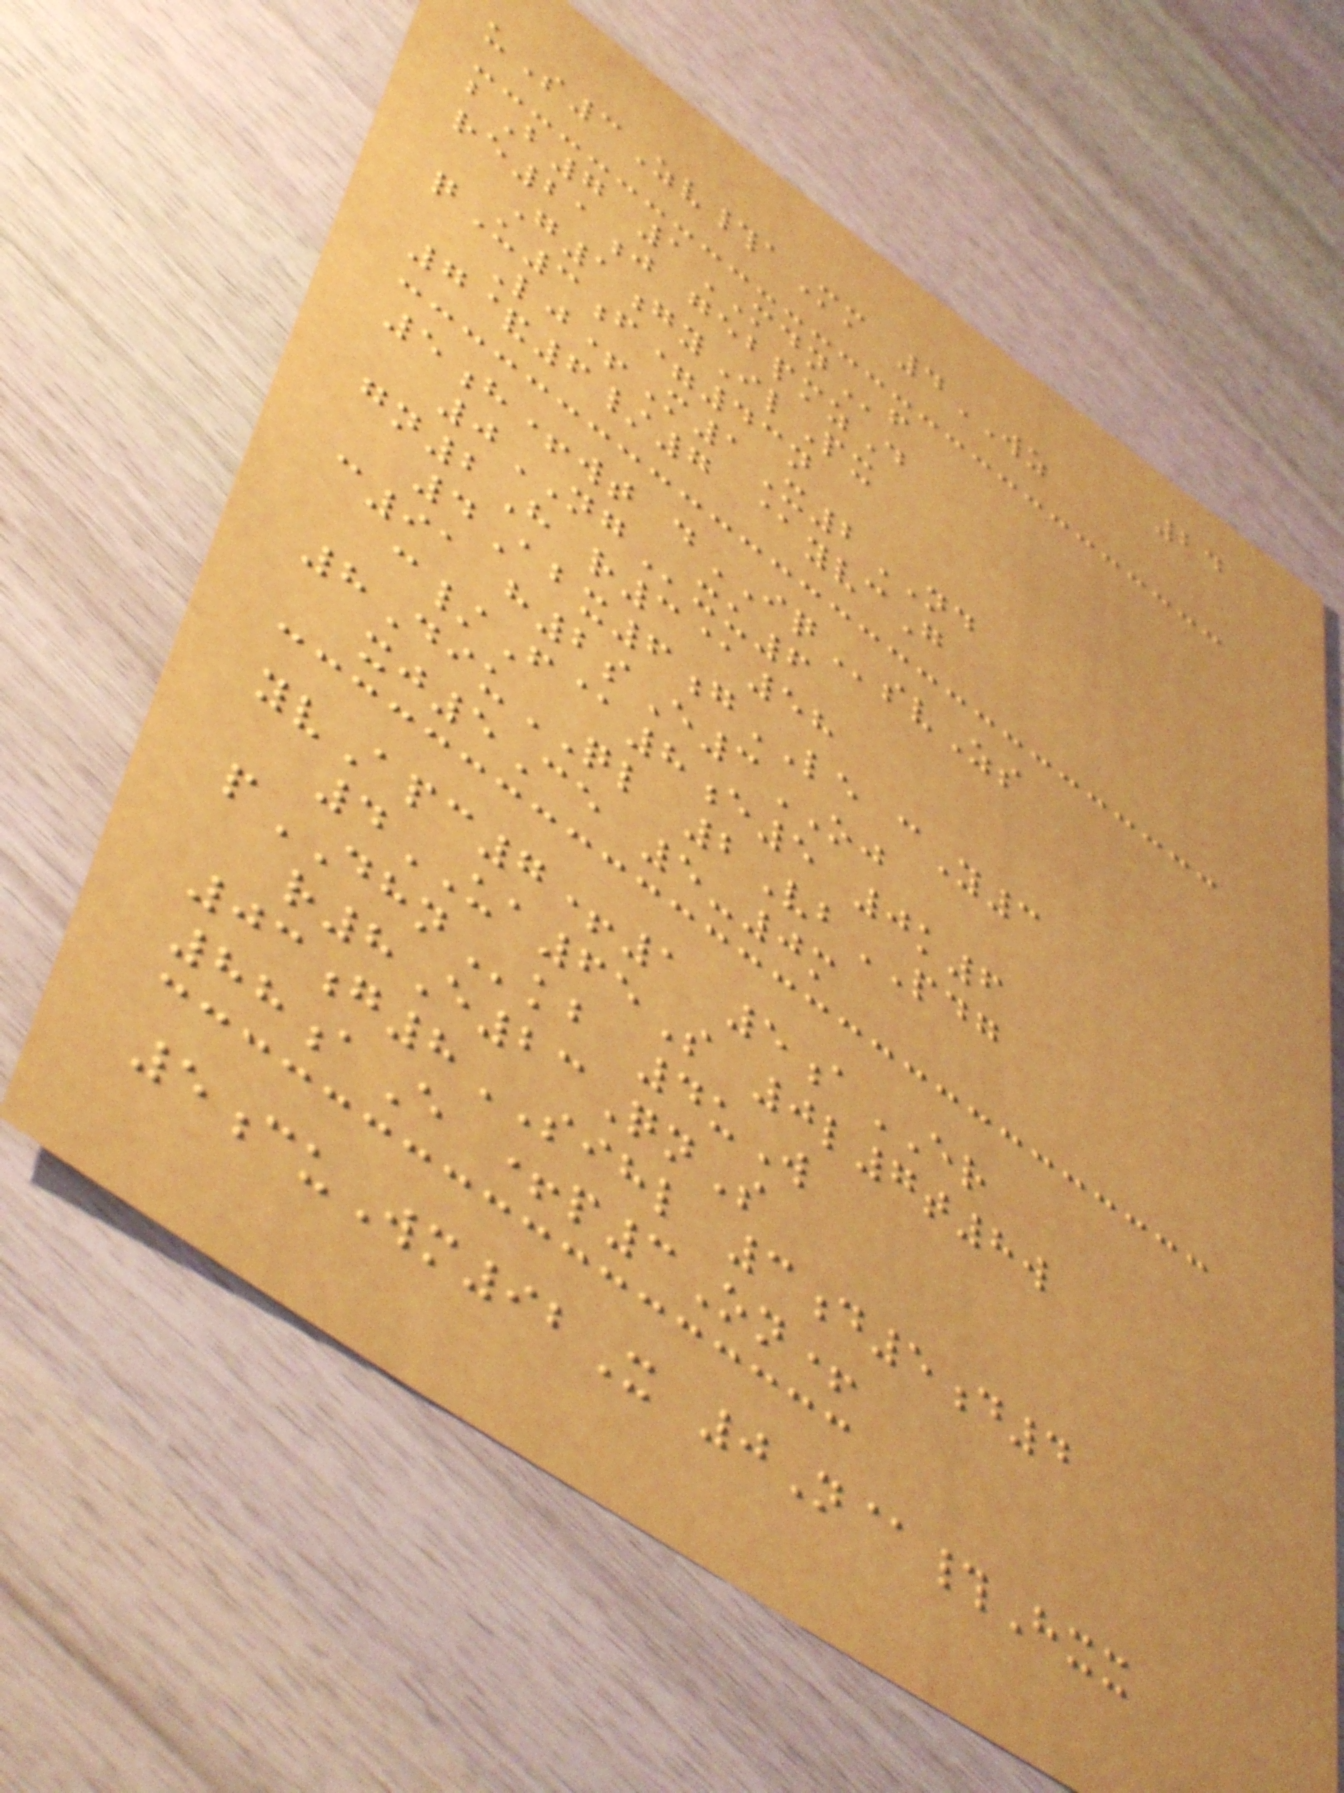24
uS3Zv#aMm 4WZ
bB7 1MDNf
re21j gebpmzD
G1gyIlPx
qU3f=43n
Lj+M1X2ND
7&6/7 @yvcG
5h+wt dIQsvZs
0NGxu6
gn2H r3@58
4Abx6gLE cY3
c91 h2sE3OJ
c/F@8e5 0k6
8DiuQL 2VbPDG
xj5Ce 5-0m
yvApc7+1 5aER
4UA65S 0l7t8w
pDHNkb 4uW
r8E23QnS
03g8SIHL 3d5d4
88aE +p3On+
5cuWm92X 0N@#Hxx
